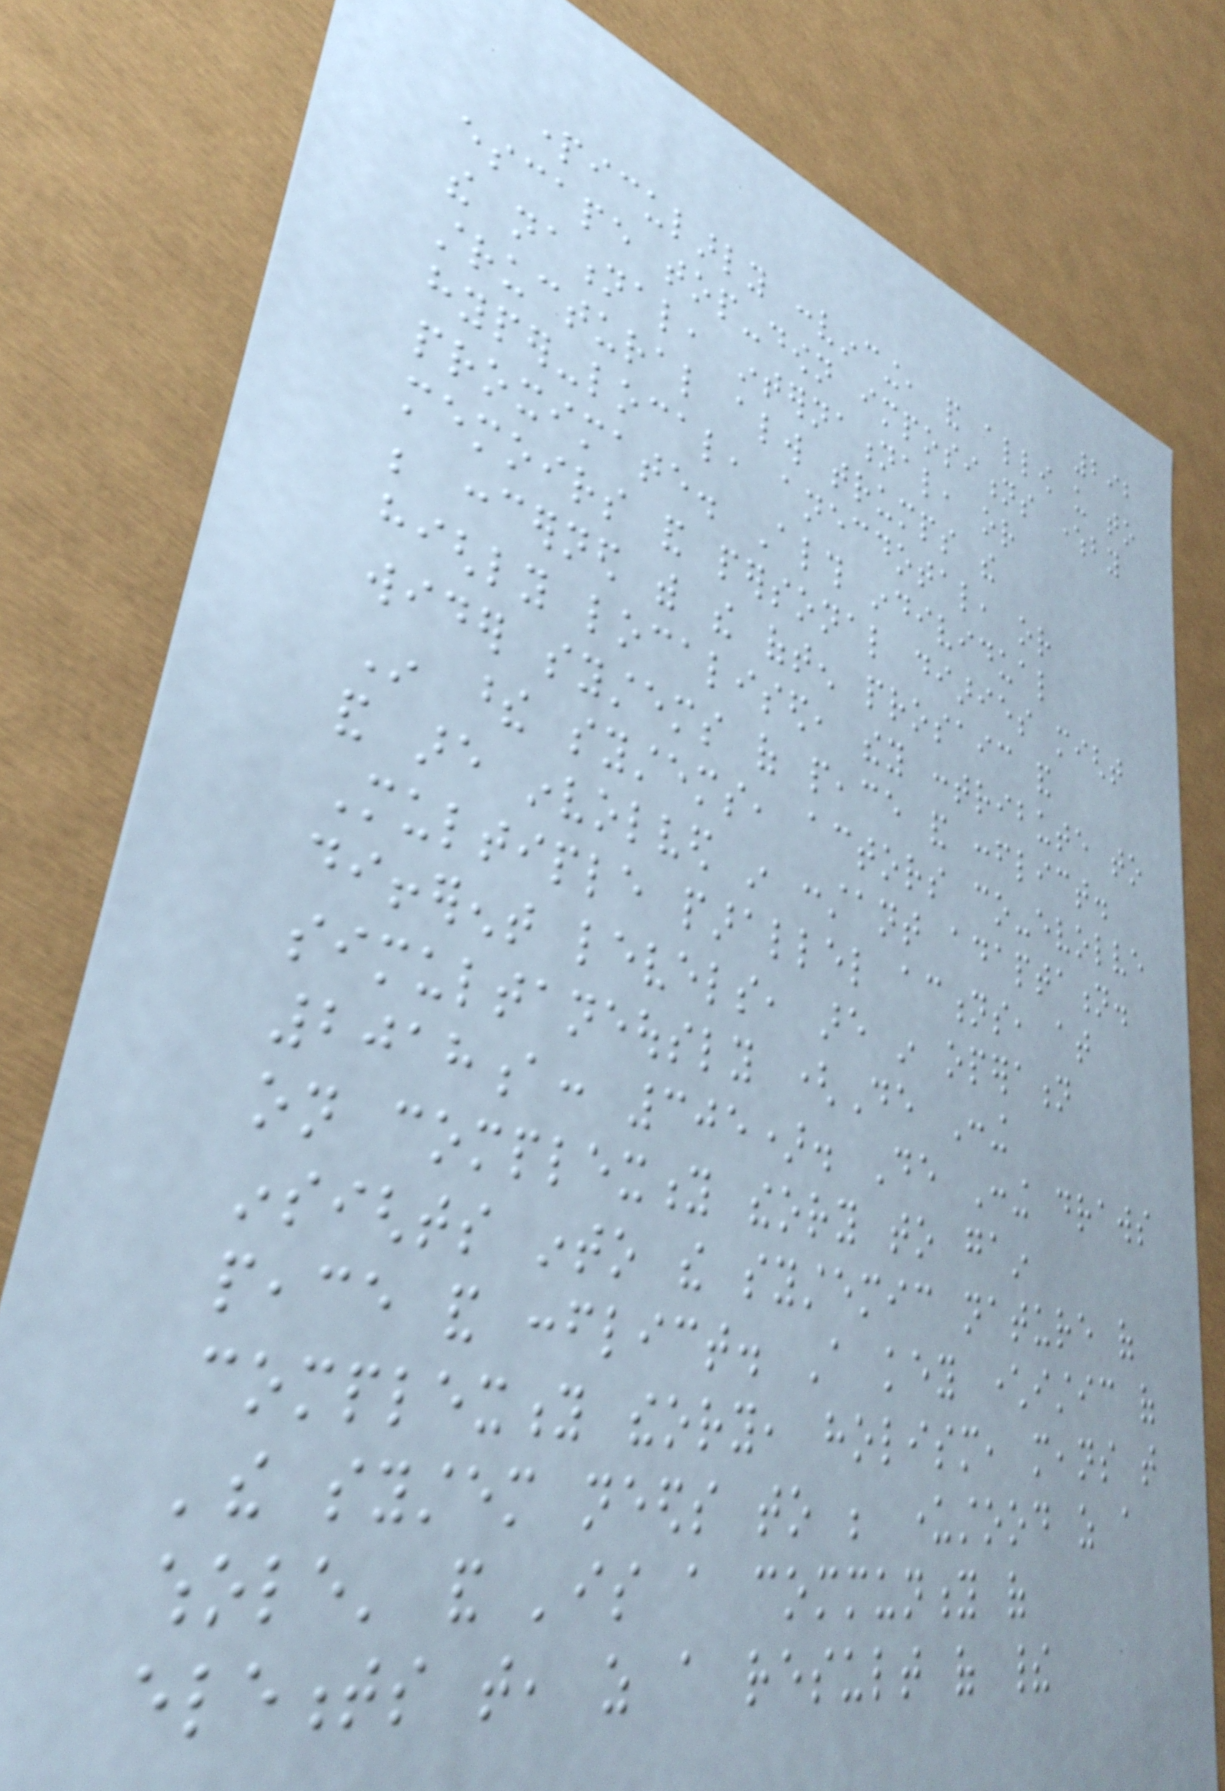292
particularly convincing, and allow us to
escape top-down impositions whereby
the national, international, or
structural always trumps the
hyper-local, anecdotal, or
proximate. Although individual
memoirs and personal diaries might
be concerned with the often prosaic and
highly localised, they contribute to
wider systems of peace and conflict.
In these systems, actors co-evolve
and are involved in constant adaptation.
Multiple parallel actions, at
different levels, are in operation
simultaneously (De Coning
2018a: 305). De Coning draws
on complexity theory to gain
insights into the systemic nature of
peace and conflict. A key characteristic of
complexity theory, holism, means that
'the system needs to be understood as a
whole' and 'is a community of
elements that, as a result of their
